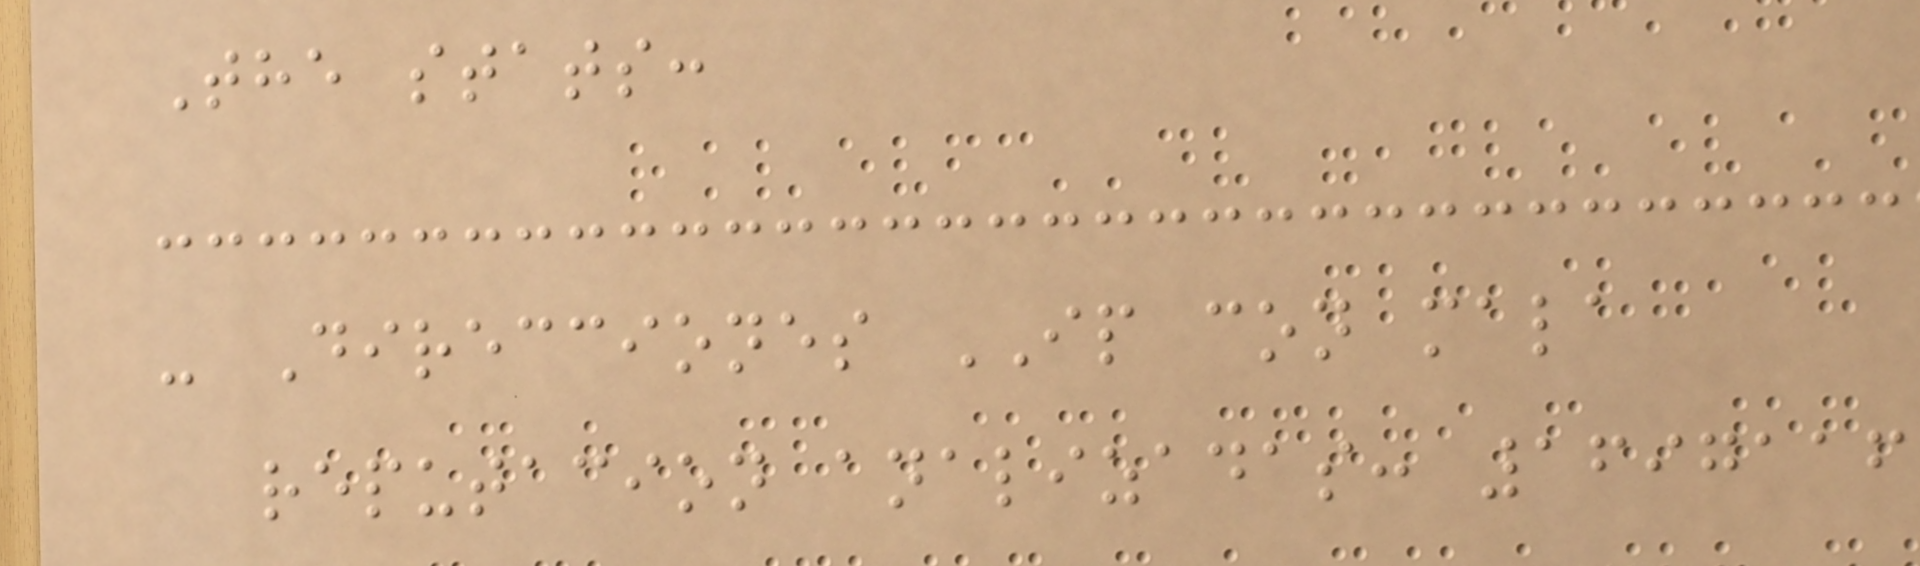The stats:
- Direcciones IP con mala
reputacion analizadas: 1697116
